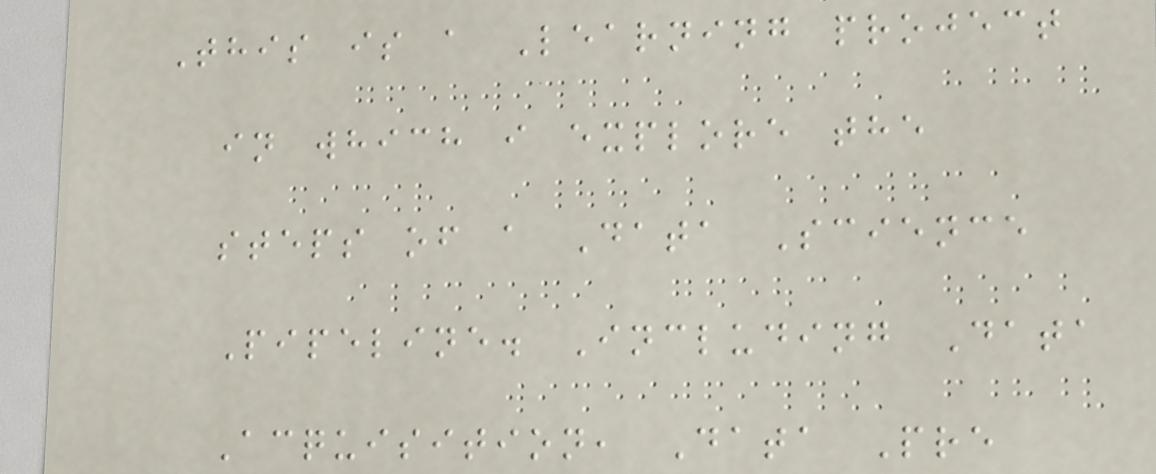This is a Learning project
in which i explore the
steps of a Data Science
Pipeline. Including Data
Acquisition, Data Pre
